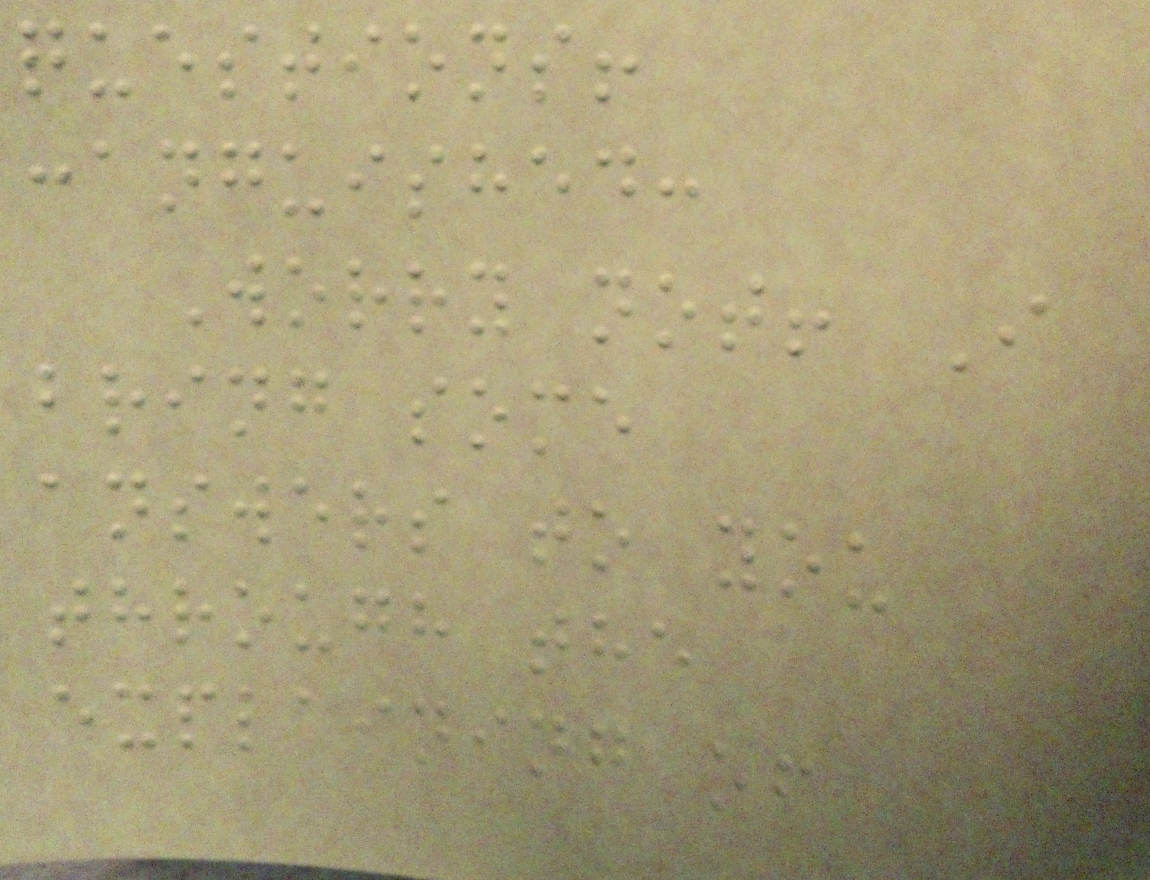questions!
:anguished:
Worry not! I
bring some
answers to you
through the
explaining of
